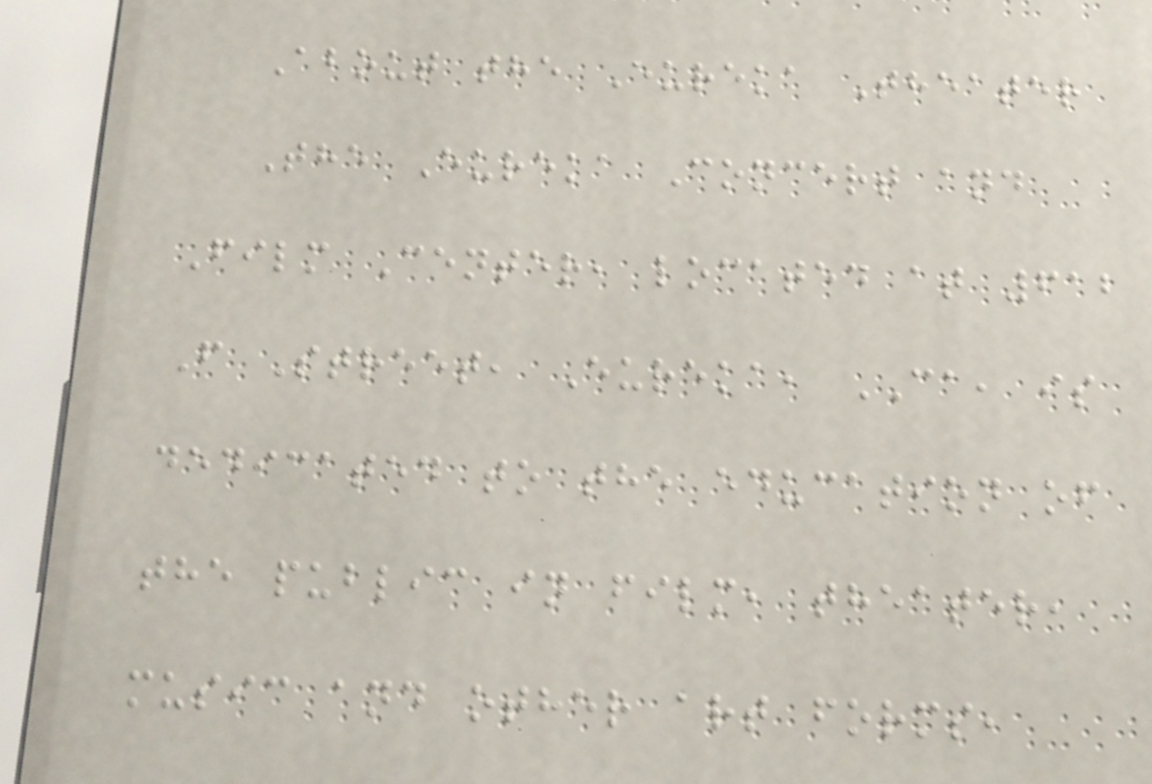About the Eureka Theater
The Eureka Concert and
Film Center, located at 612
F Street, Eureka, CA, is
dedicated to the education of
the public in film, theater,
music and other art forms,
